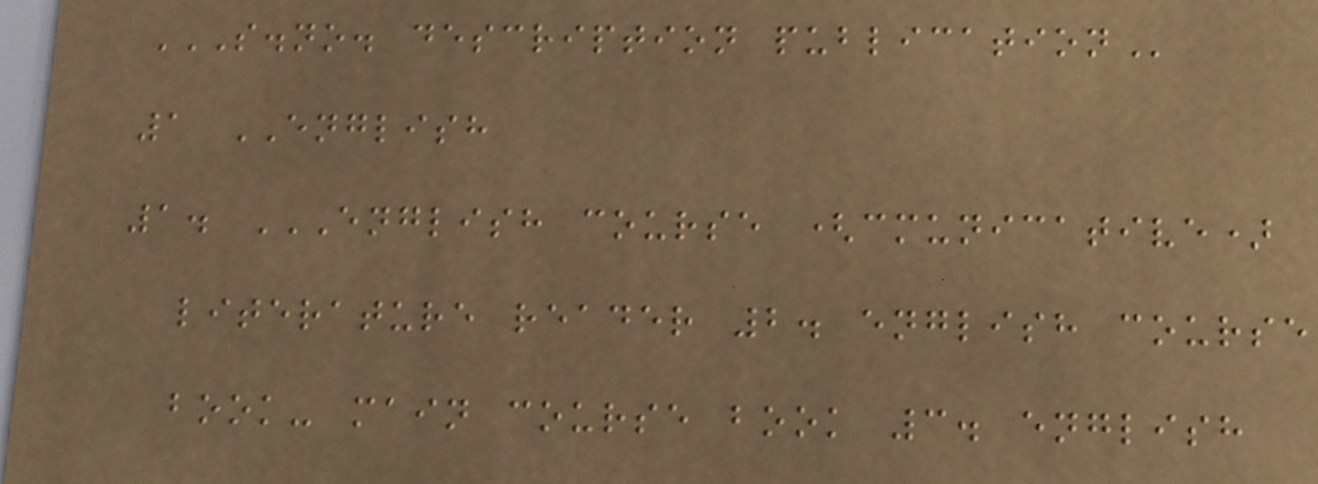S.NO. DESCRIPTION PUBLICATION
1 ENGLISH
1. ENGLISH COURSE (CMUNICATIVE)
LITERATURE READER 2. ENGLISH COURSE
BOOK- MAIN COURSE BOOK 3. ENGLISH
